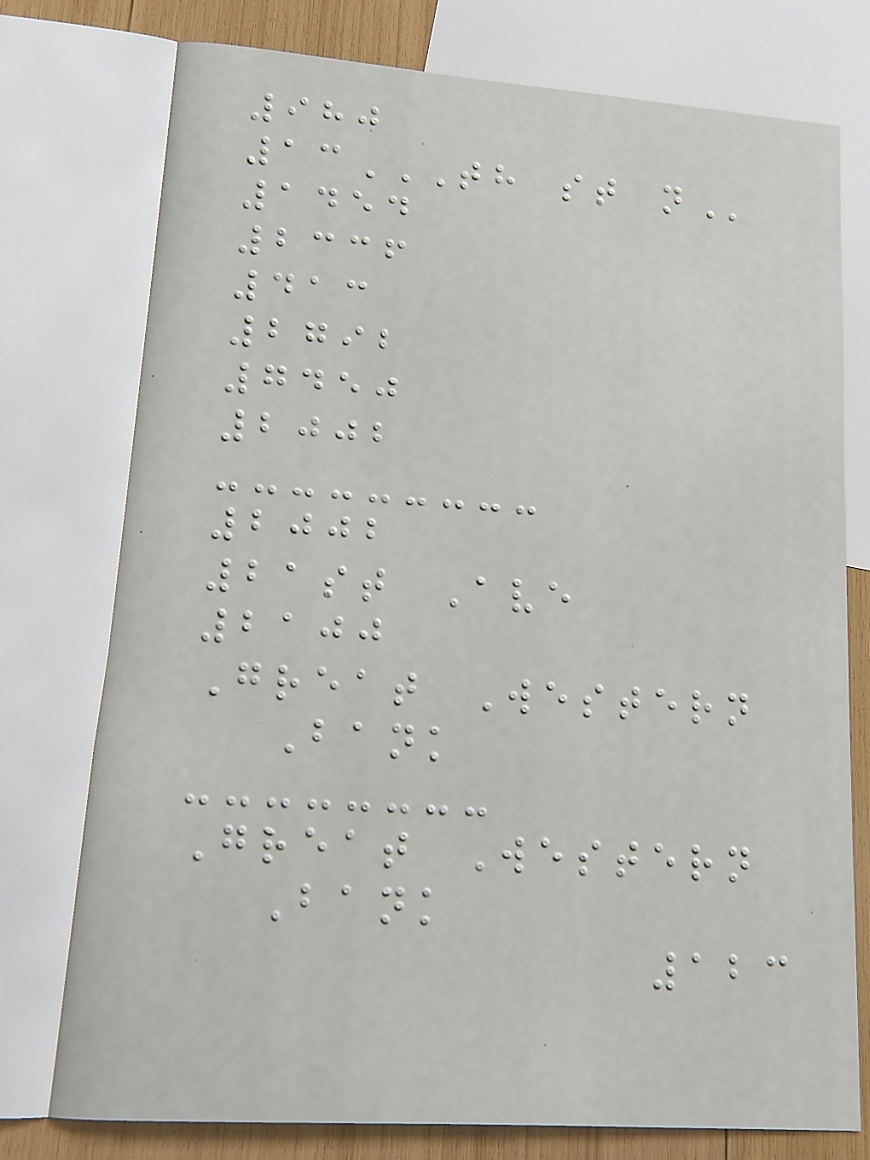980
13TH ST N
1454
2336
413
2792
7450
2002
2002
21st Ave
2100
Great Western
Bank
Great Western
Bank
123
